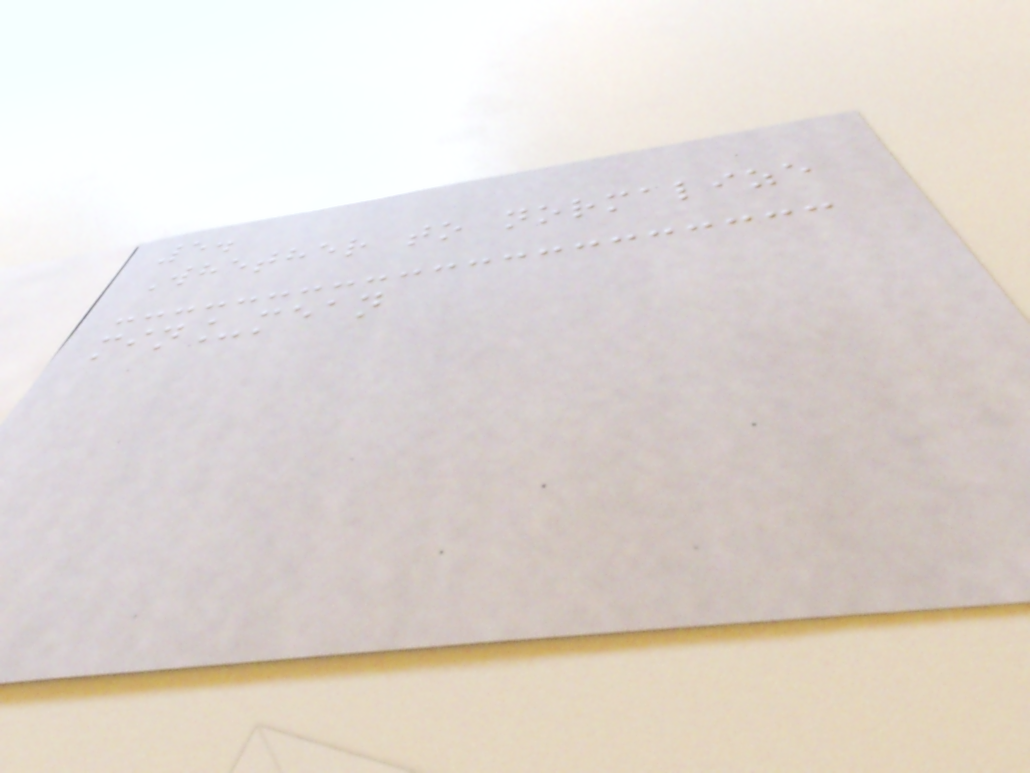5.
Whether to normalize
min_mean
